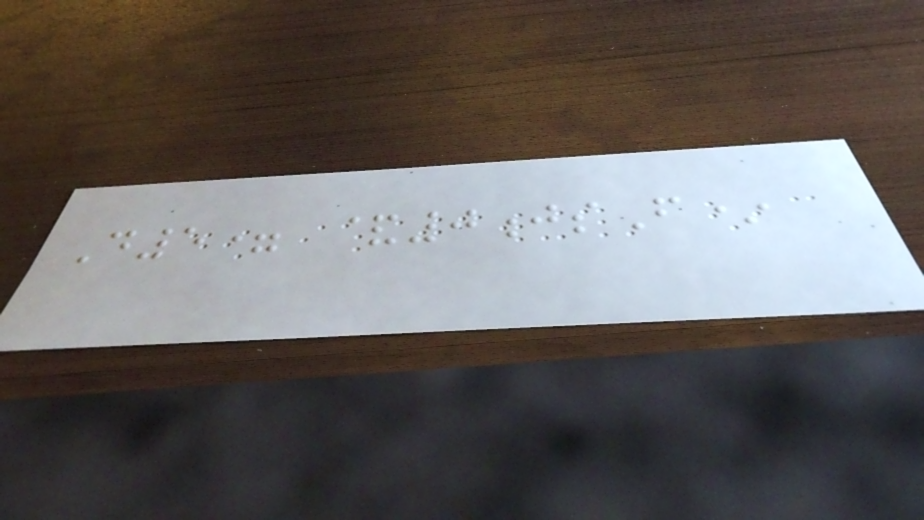D5= &0jsF*
